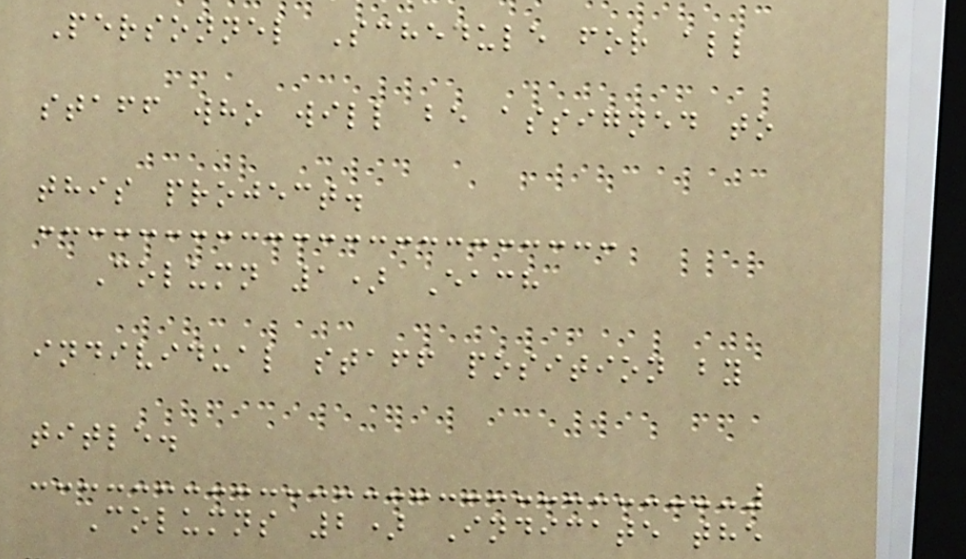Personnel Schedule for all
staff who will be assigned to
this project.
Column 1) Each
individual staff position by
title.
Columns 2) Indicate the
